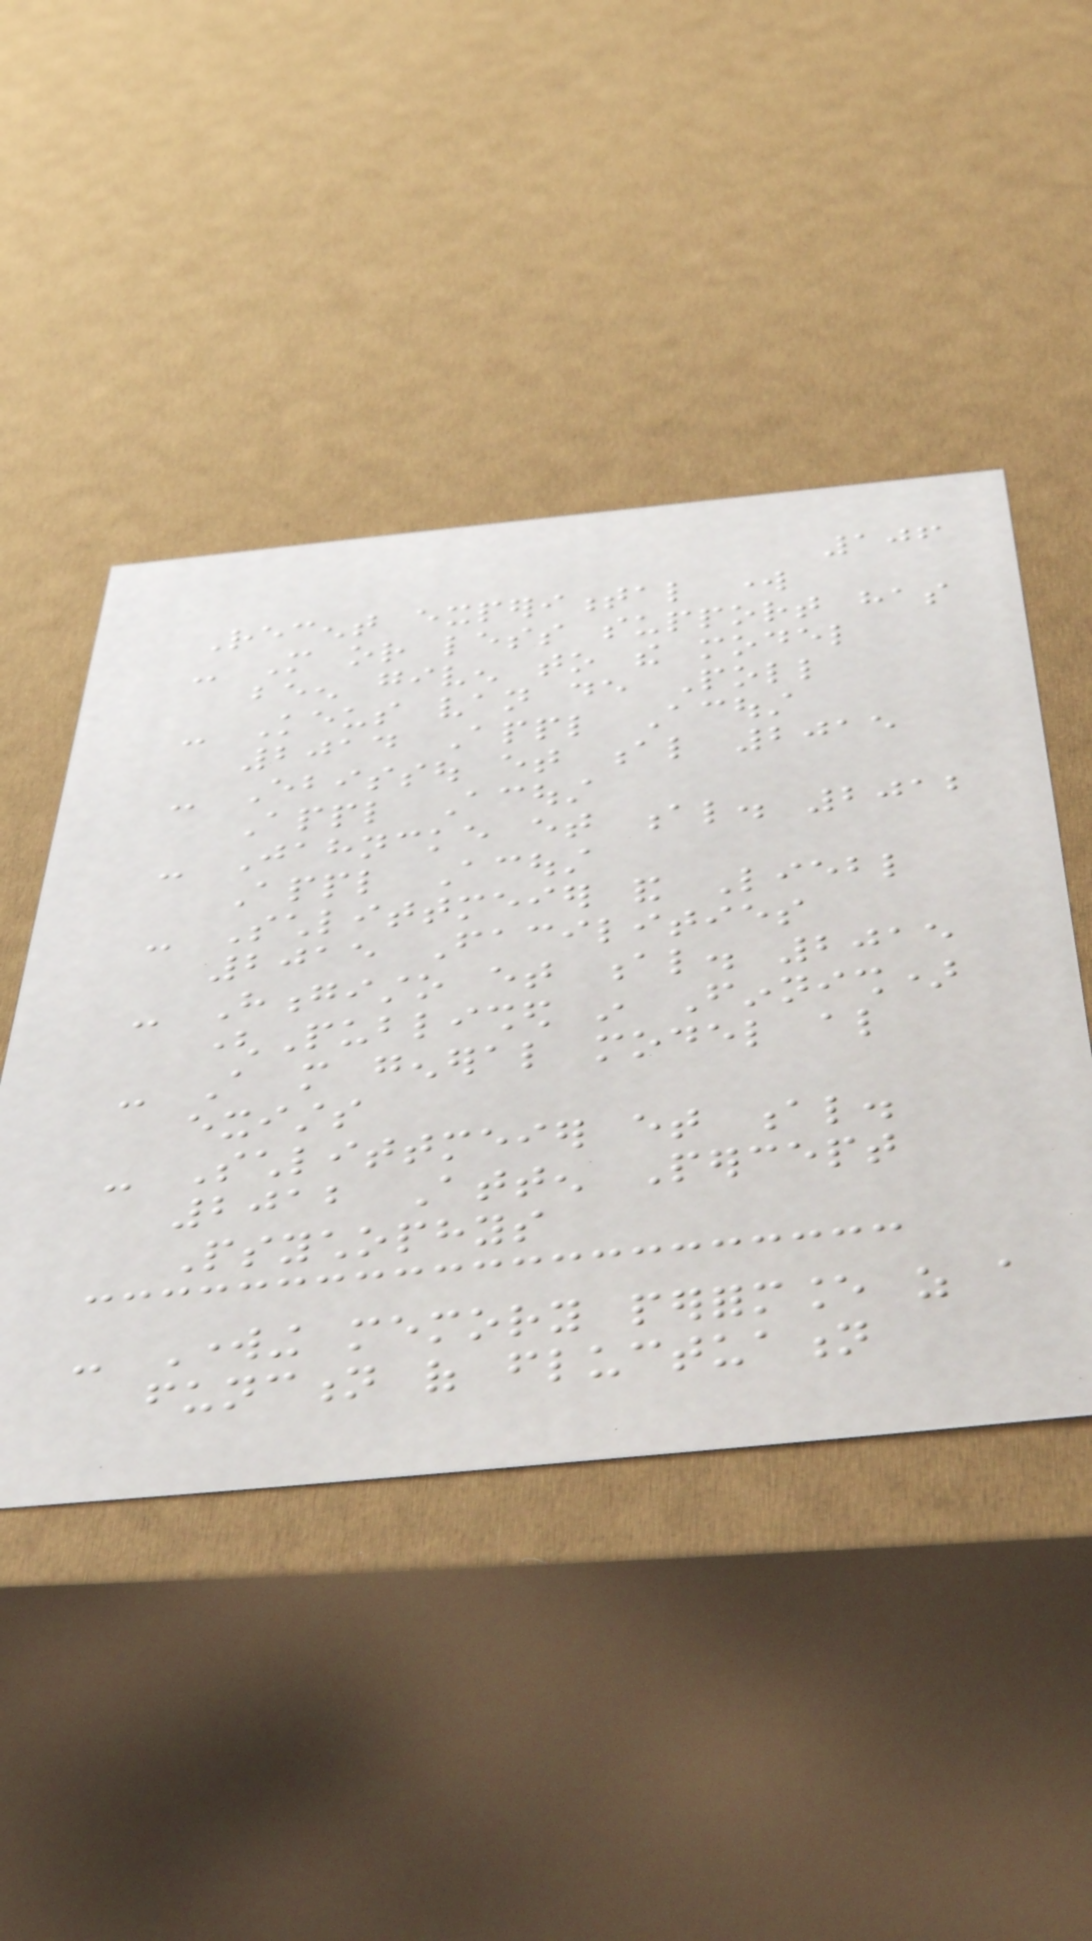106
Recent experimental work
- More or less support has
been given to the model
- Keus van de Poll
2014 Appl Acoust
- Ebissou et al 2015
Appl Acoust
- Jahncke et al. 2012
Appl Acoust
- Schlittmeier and Liebl
2015 Facilities
- Hongisto et al. 2015
(Published in Finnish)
- A more general model also
exists
- Schlittmeier et al.
2012 Atten Percept
Psychophys
- Working memory performance as a
function of fluctuation
